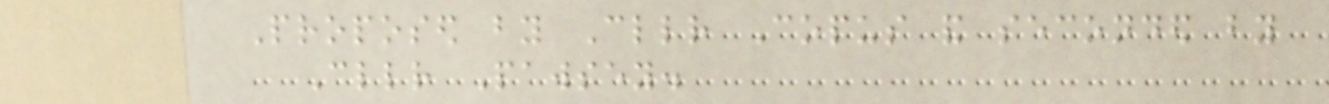Proposed by Cllr Copus and seconded by
Cllr Pawsey.
